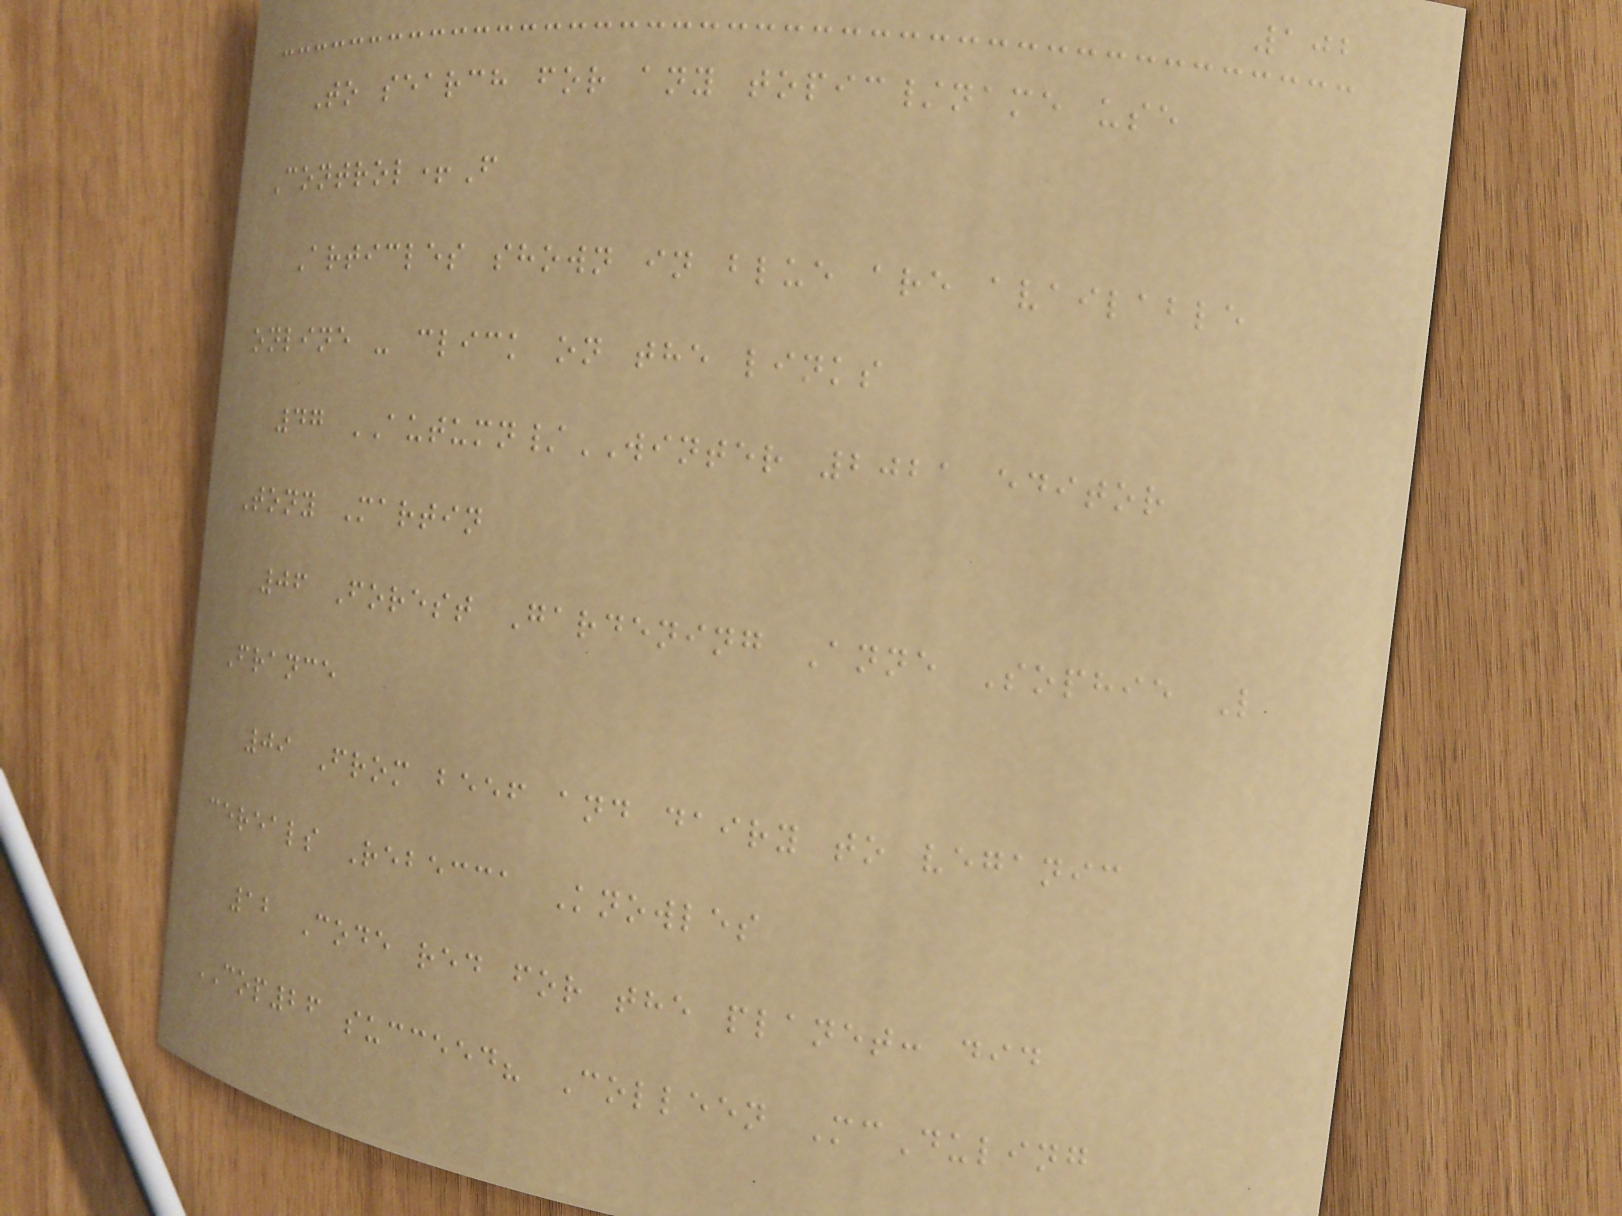102
To search for any topic/name use
Control+F
Articles shown in blue are available
online - click on the links
47 AUTUMN/WINTER 2021 editor
Tony Martin
06 Forest Gardening Anne Sophie L
France
09 From beef and dairy to veganic
cereals Rebecca Knowles
12 Code red for the planet: did
COP26 succeed? Colleen McDuling
